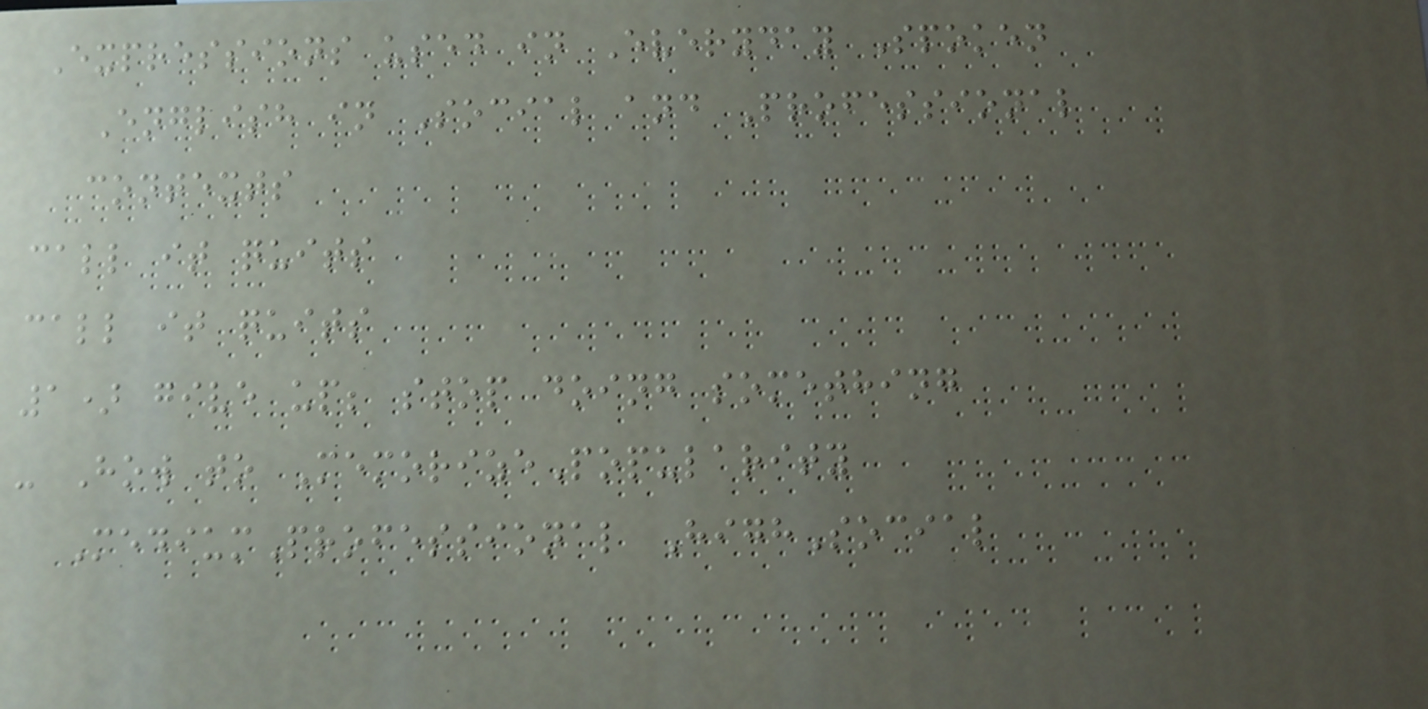Expressions used in Everyday Spoken
English in Social and Professional
contexts
call it quits
call it quits
1) give up; stop doing something
- How to MemorizePopularity
MediumProfessional HighSocial
